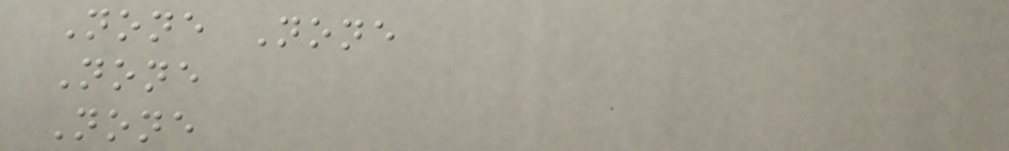None None
None
None
